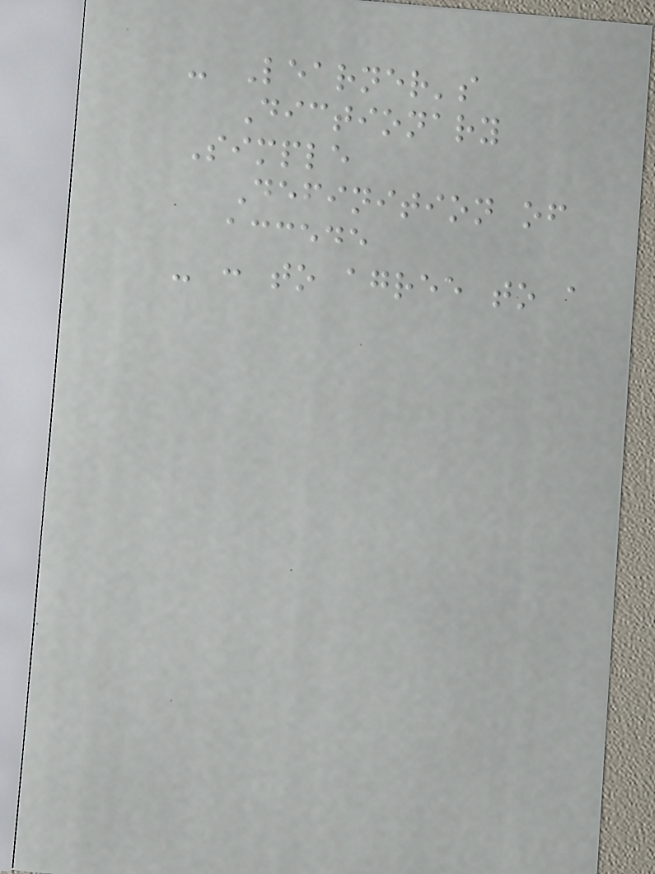- Learner's
Dictionary
Simple
Definition of
accede
- : to agree to a
